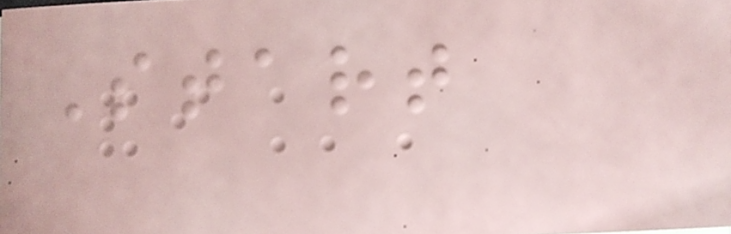Start
